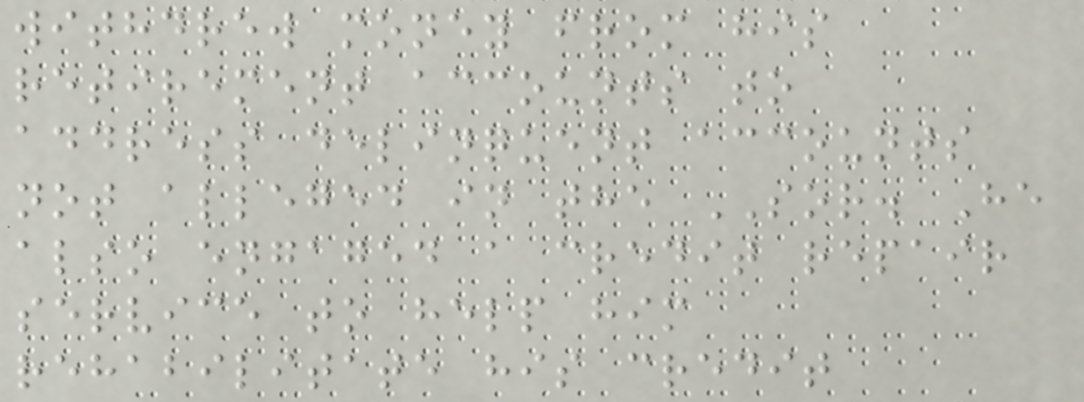withdrew money from his
retirement accounts to
address delinquent accounts
not alleged in the SOR. He
also engaged a credit repair
service to help him
rehabilitate his credit
